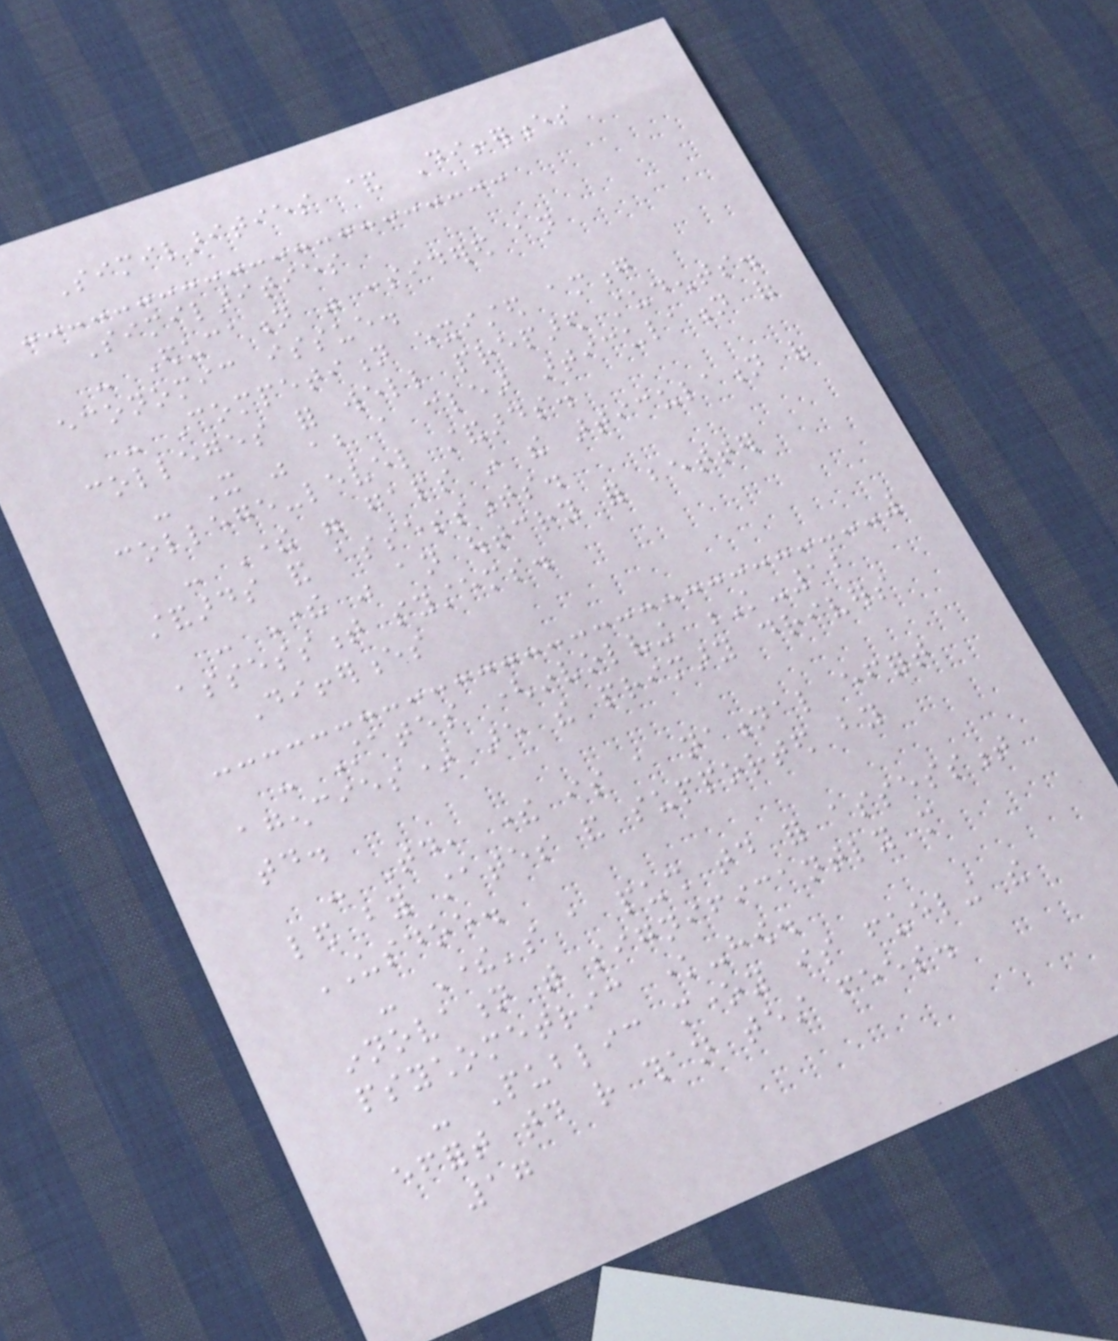Similarities & Differences
Similarities
- Education was considered an
economic issue.
- Competition existed among
colleges for well prepared students.
- It was about a clear articulation of
college-level standards.
- There were gaps in the articulation of
standards and assessments.
- There was an outcry for better
assessment systems.
Differences
- States (involving K-12
agencies) are the primary drivers
today.
- Today, there is a national effort
led by states and supported by
USDOE.
- There's a push today for assessment
innovation with significantly more
psychometric know-how.
- Public money is fueling the
effort today rather than test fees.
17
